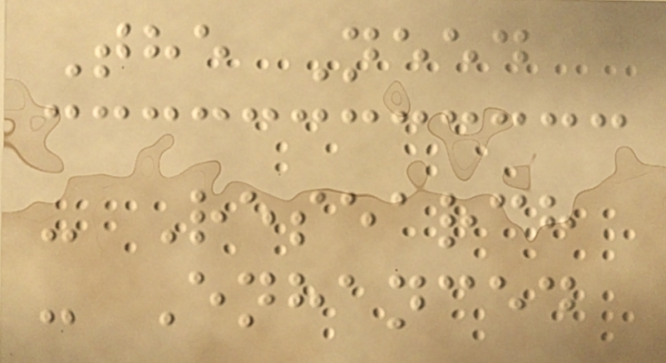The Need
- Research
- Enhanced
